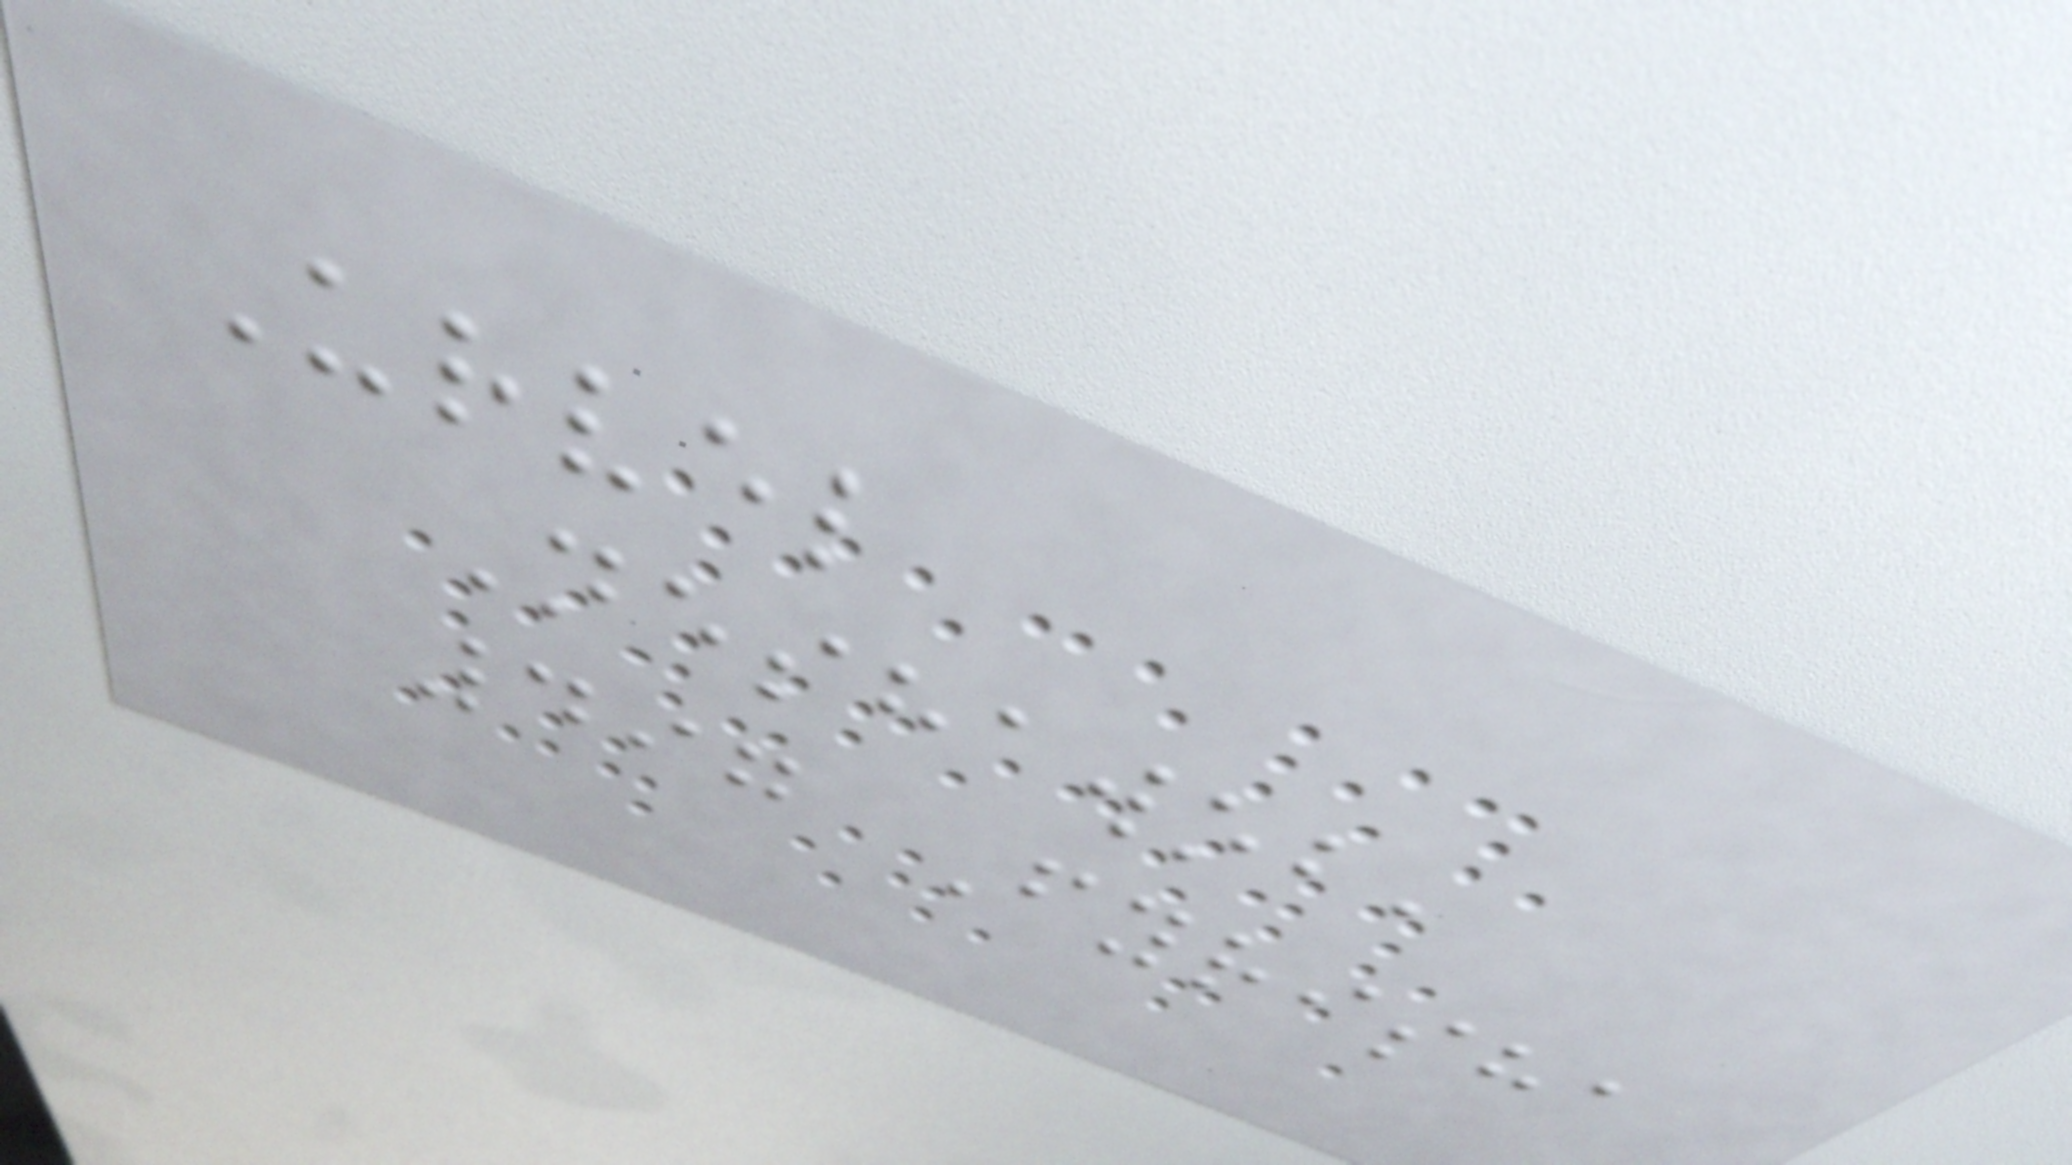Urvel
Neshawob,
497 Fyrisha
